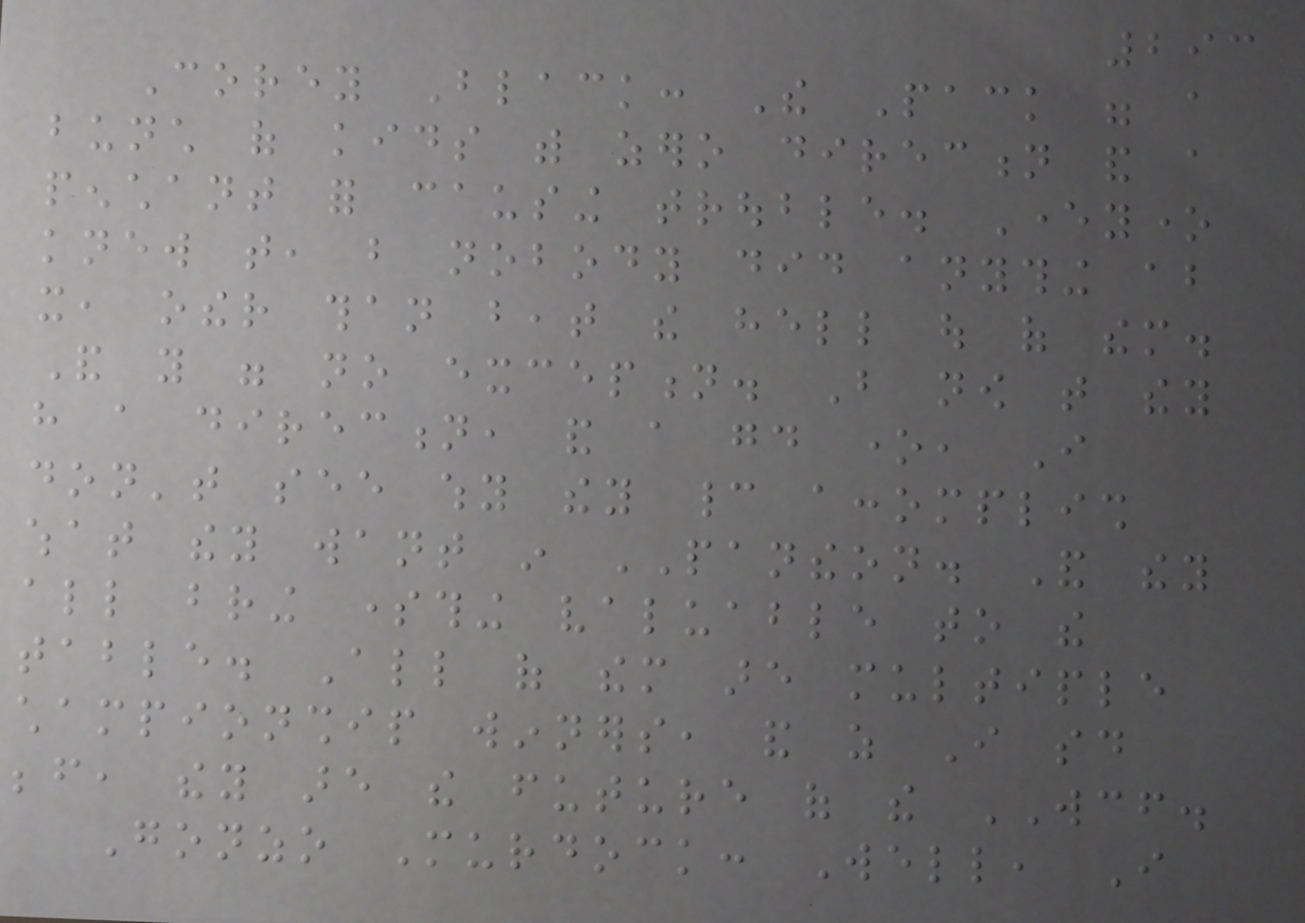293
Corey Black: The Pack were a
bunch of kids with zero direction and a
penchant for causing trouble. Everyone
knew that, but nobody did anything about
it, other than beat the hell out of them.
And you were no exception. But now that they
have a direction, and a good one, I
don't see why they cannot accomplish
what they want in PANTHEON. And they
all bring something valuable to the
table. All of them are multiple
championship winners, and as I said
before, they are the future of the WCF.
Gonzo Murdock: Well, I
